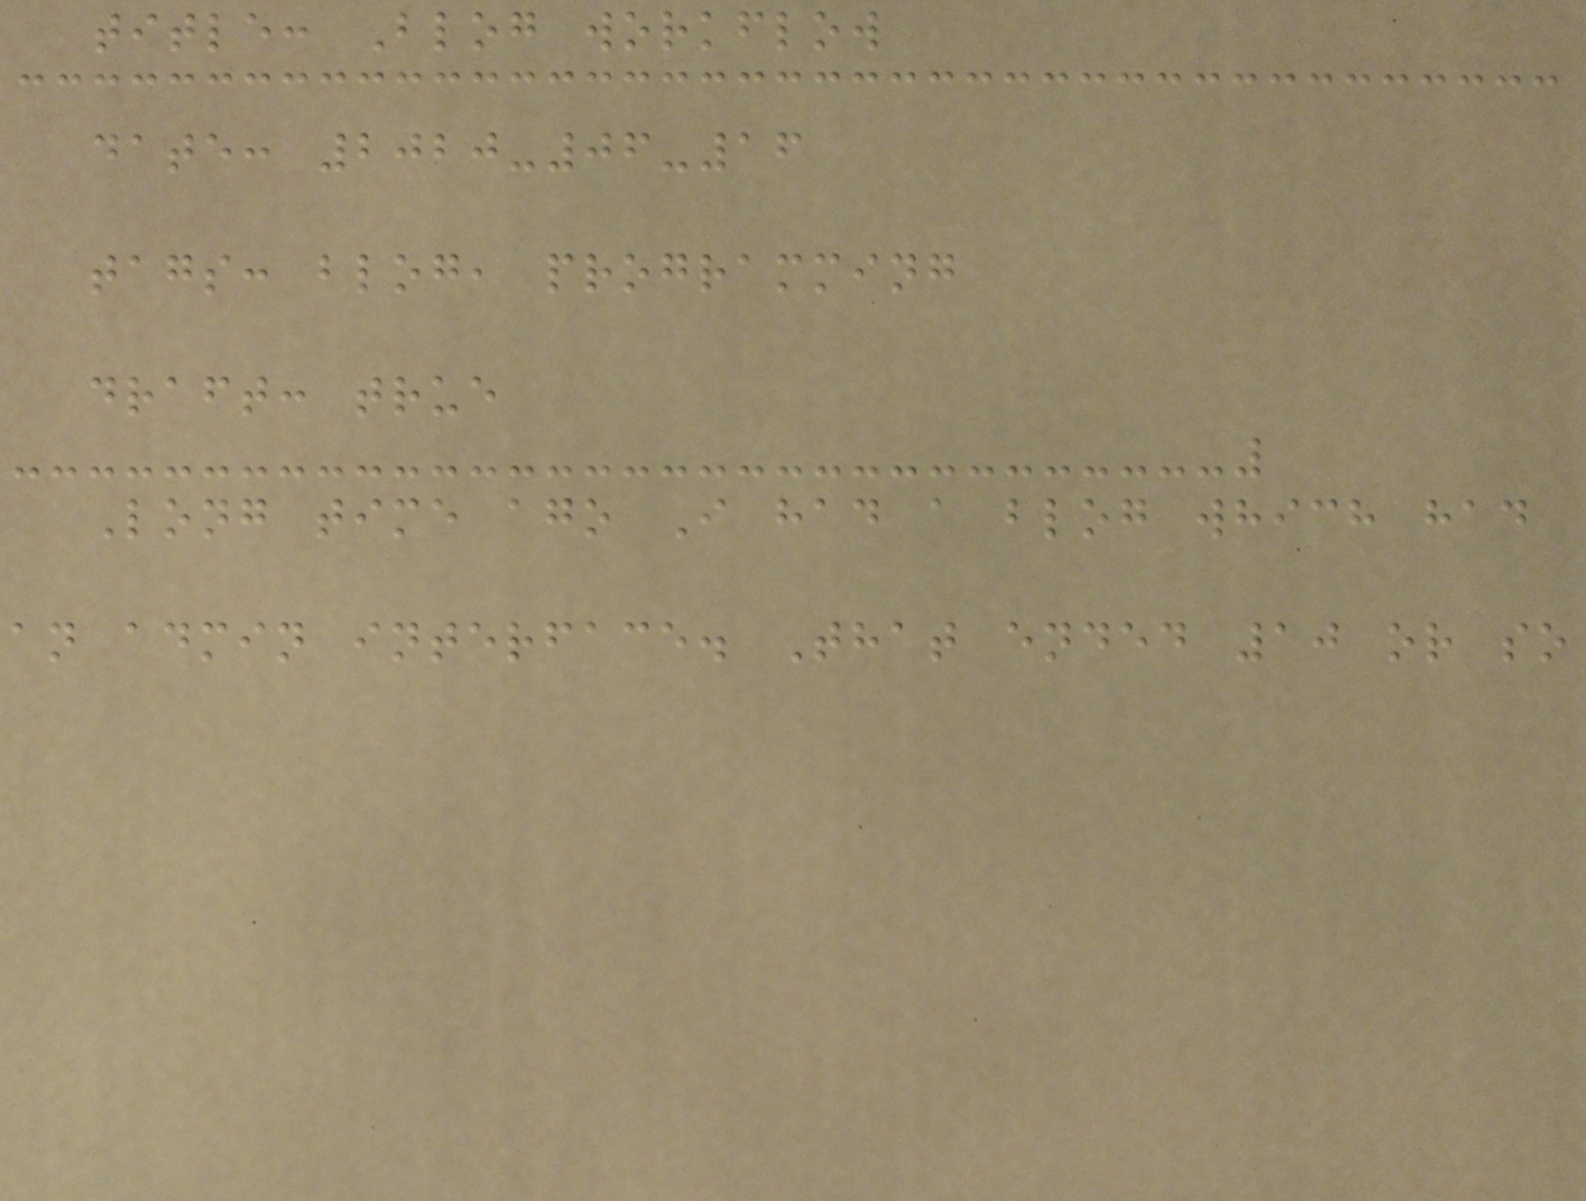title: Blog workflow
date: 2020-06-16
tags: blog, programming
draft: true
Long time ago I had a blog which had
an admin interface. That ended 10 or so
